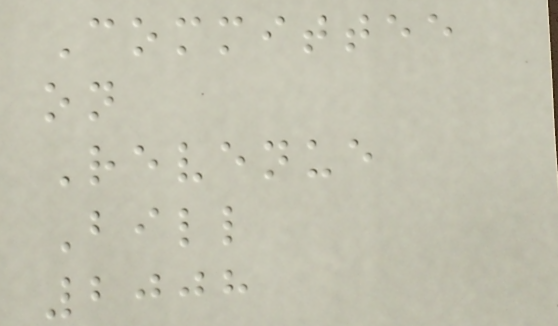Committee
on
Revenue
Bill
2008
